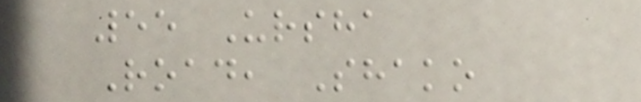55 Ursha
Road, Shako
